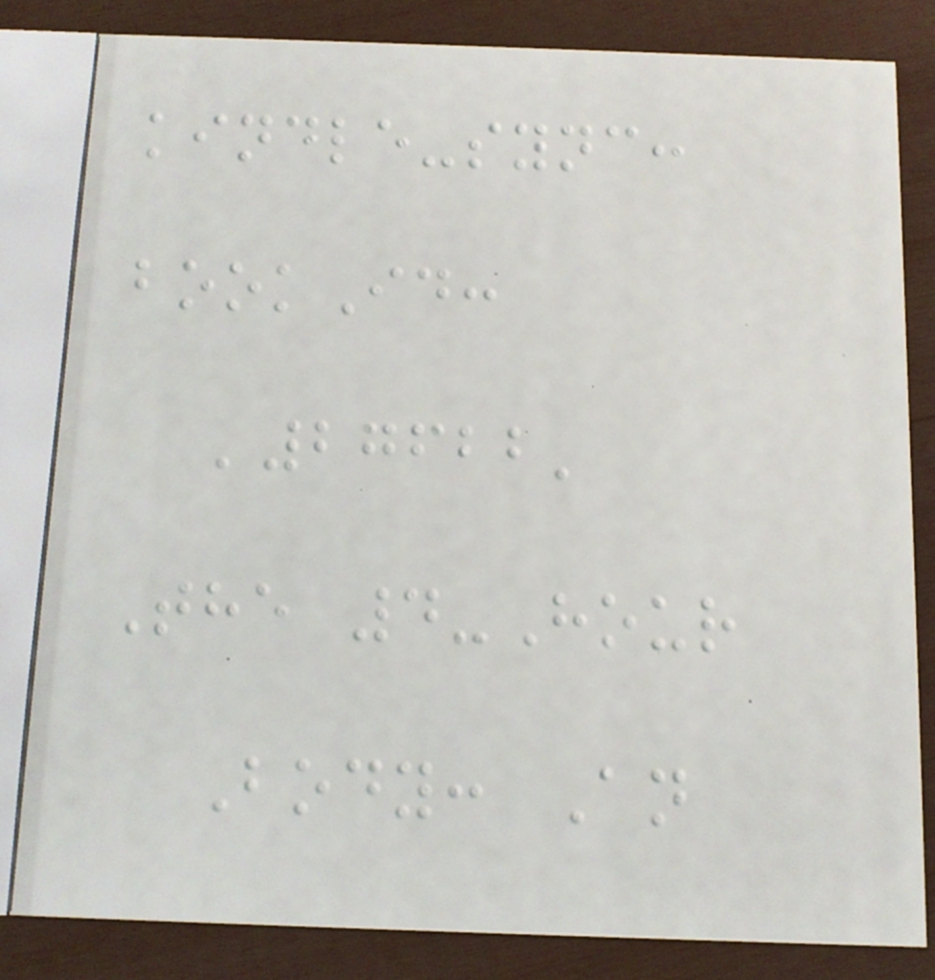kindle-sync:
bookId:
'27622'
The 4-Hour
Body: An
